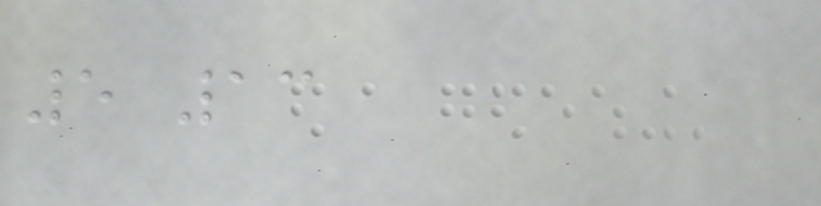5 13
